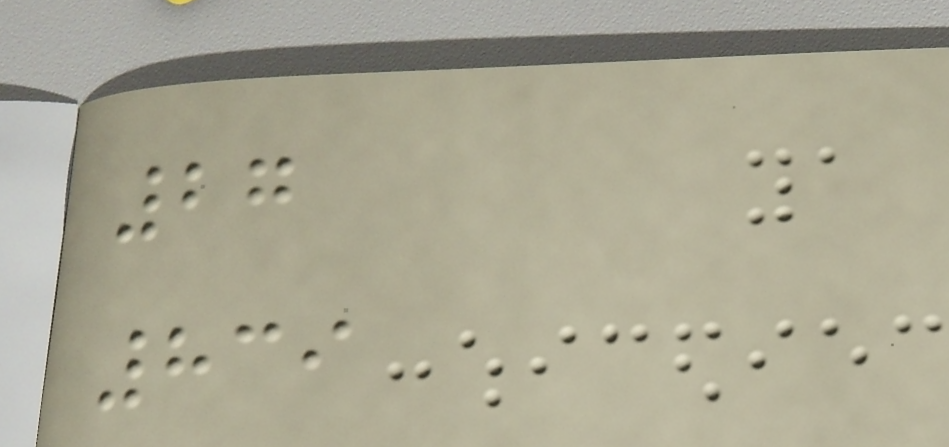27
839
